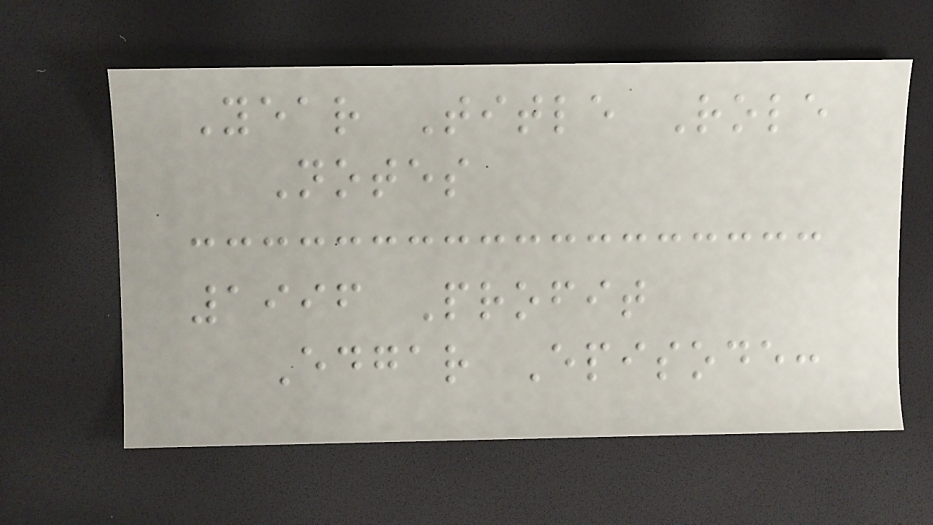Year Title Role
Notes
1996 Profit
Edgar Episode:
